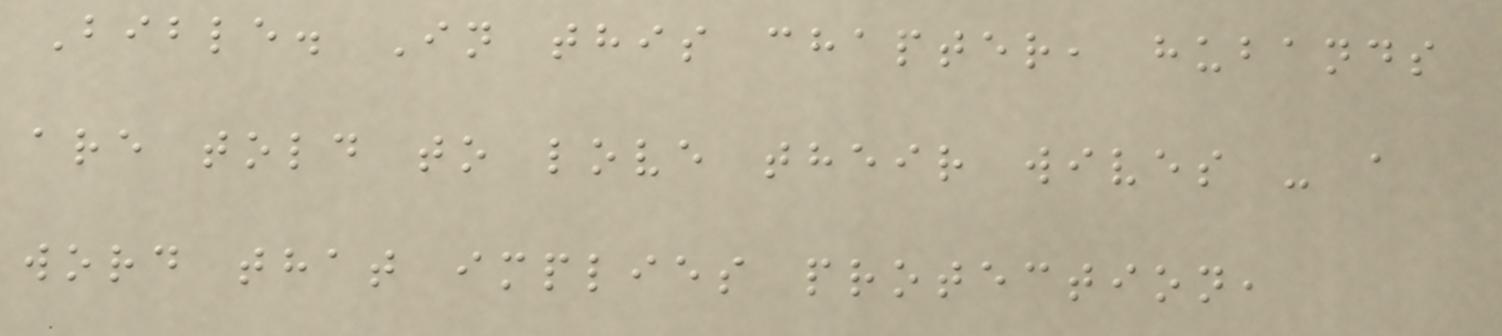Bible. In this chapter, hubands
are told to love their wives - a
word that implies protection,
